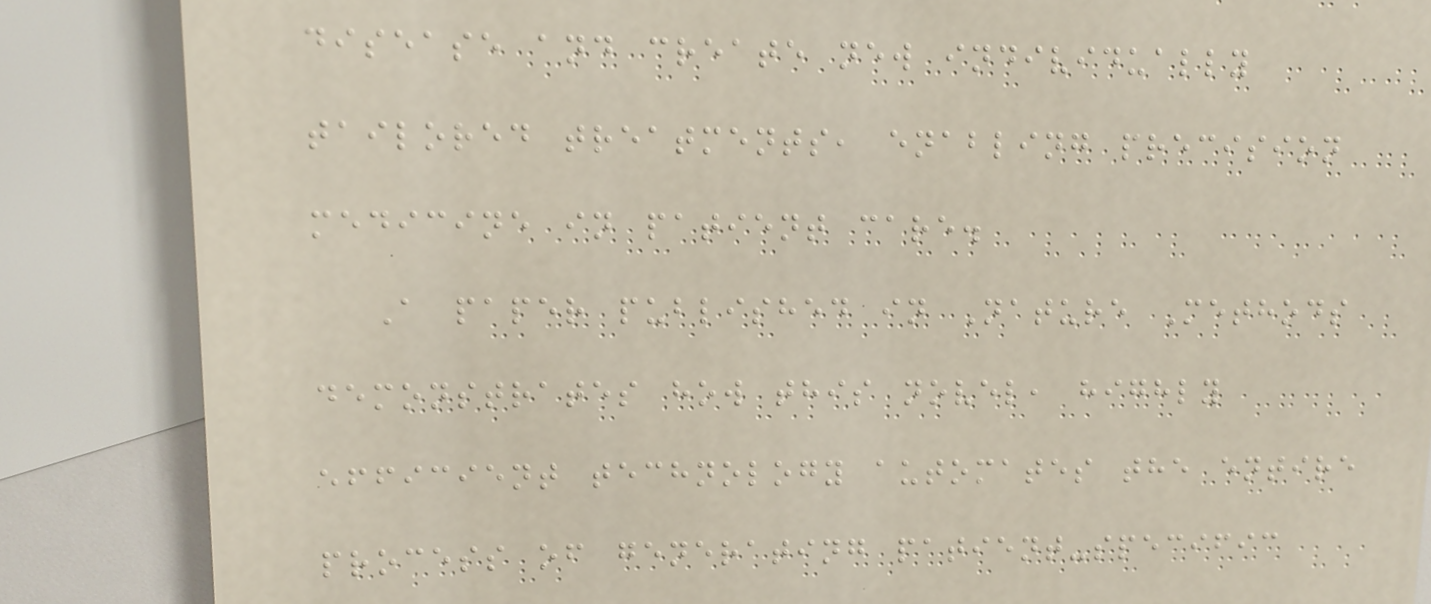disease and create new individually
tailored treatments, enabling precision
medicine in patient care.
A paper published in Nature Methods
demonstrates how this novel, highly
efficient technology automates the entire
process of generating patient-specific
